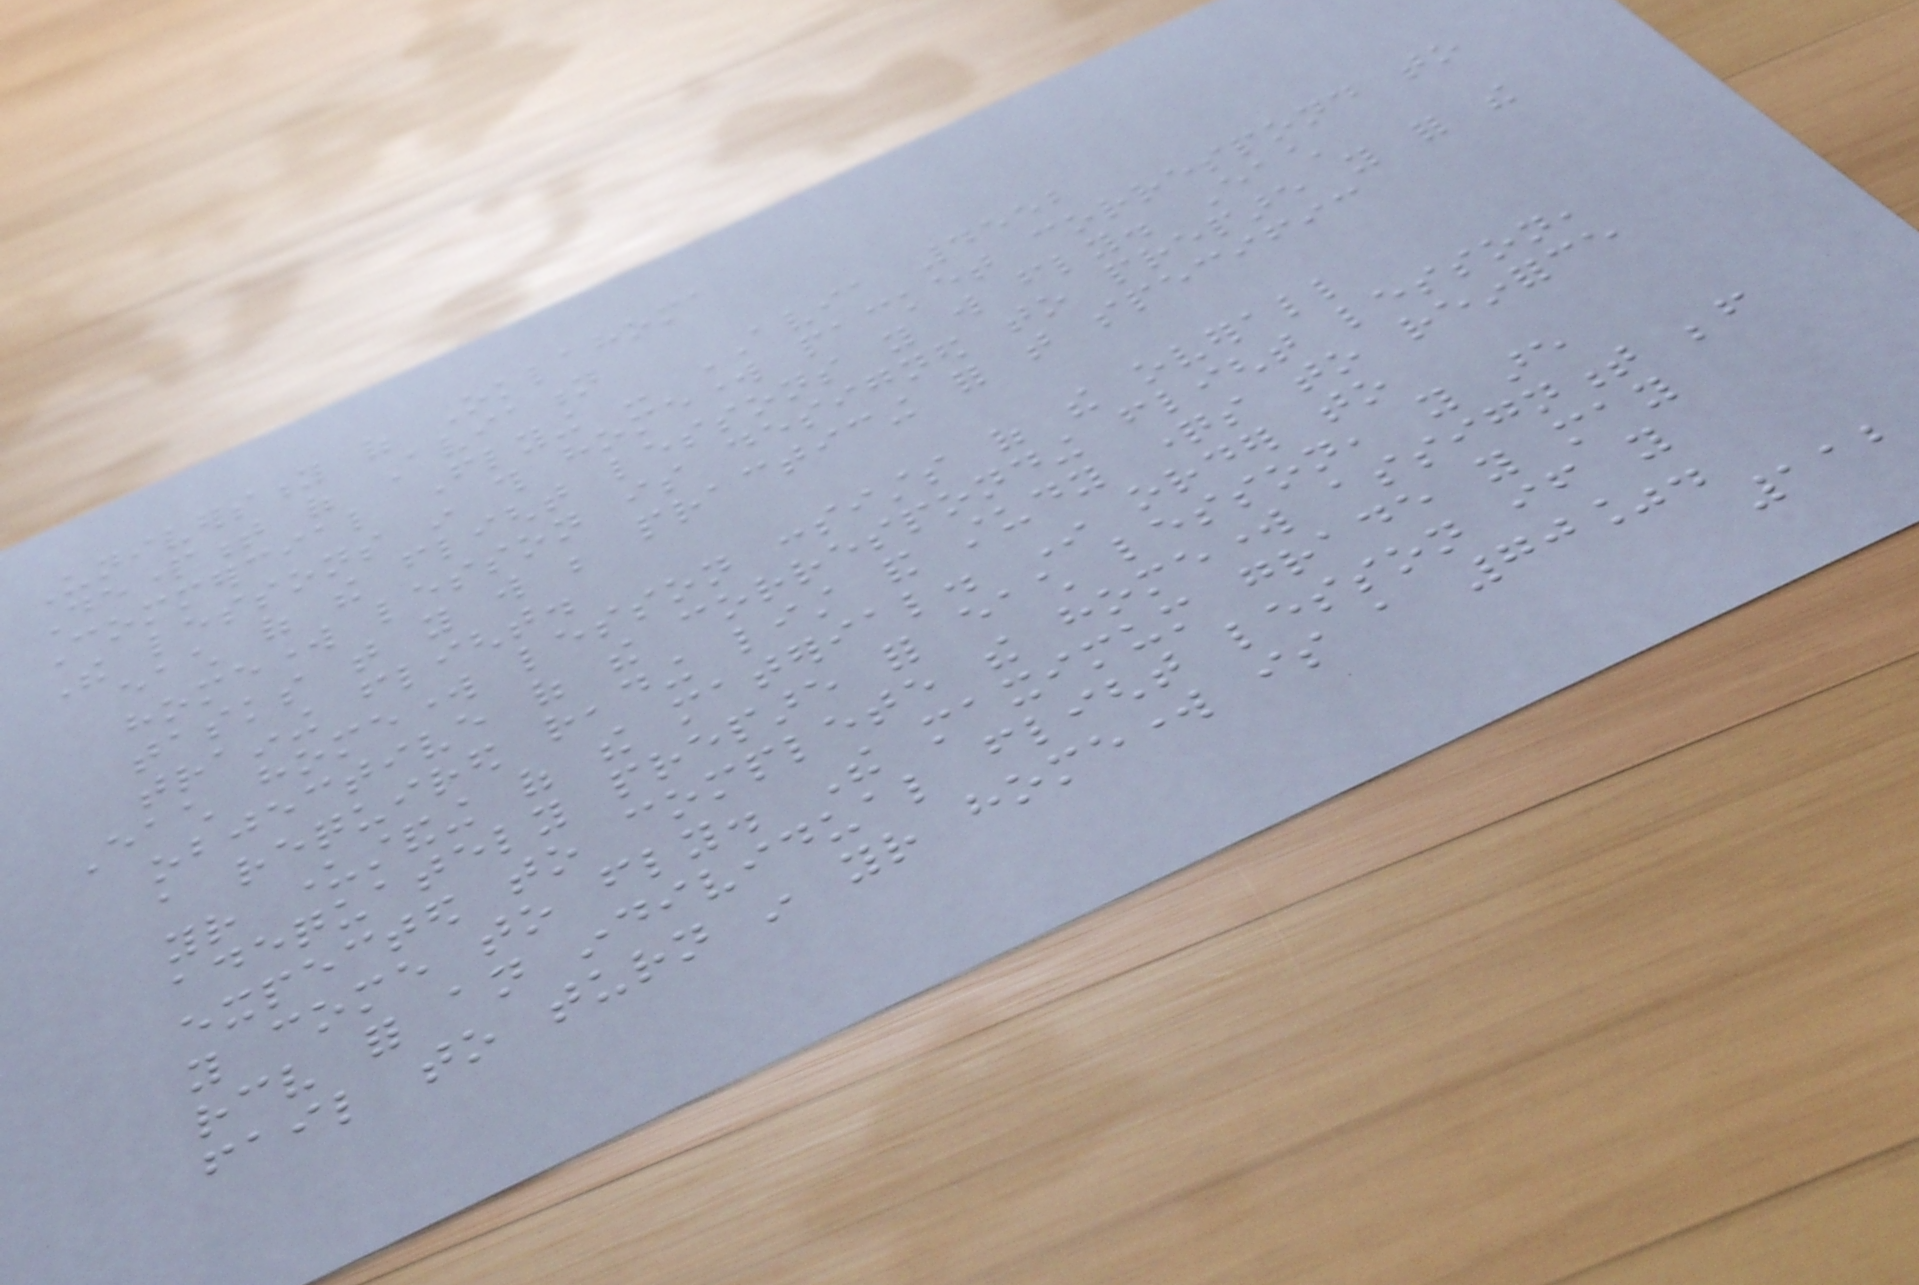University of Oklahoma
Department of Aviation
Commercial Flying - AVIA 4552
The lessons in this homework packet correspond to
each of the flight lessons you will fly. Each
homework lesson is designed to prepare you for the
tasks that you will be practicing for that specific
training flight.
Each homework lesson consists of the overall
objective of the corresponding flight lesson,
a required reading list and study questions to reinforce
your understanding of the material. In order to
adequately prepare for each lesson, you are
expected to complete the homework assignment before
you come to fly. The maximum grade you may
receive for an individual flight lesson if you
fail to turn in your homework is a 70%.
112
